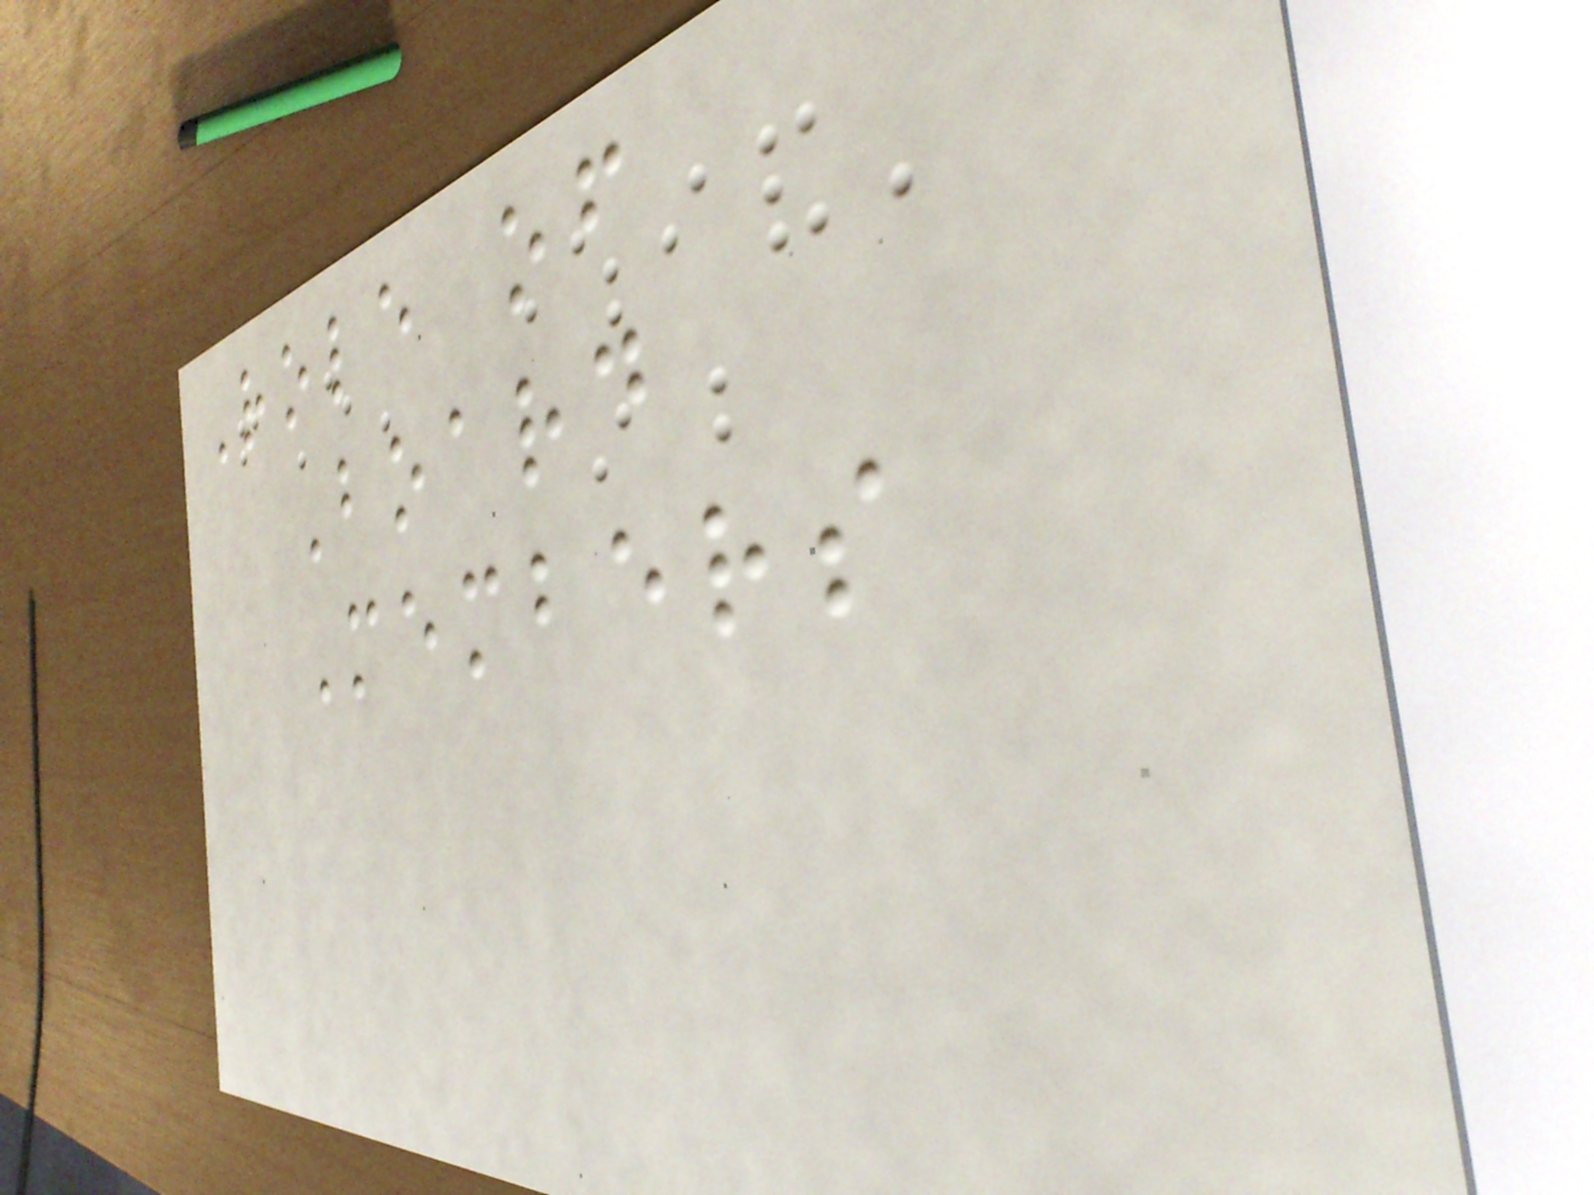Role of
Board
Members
